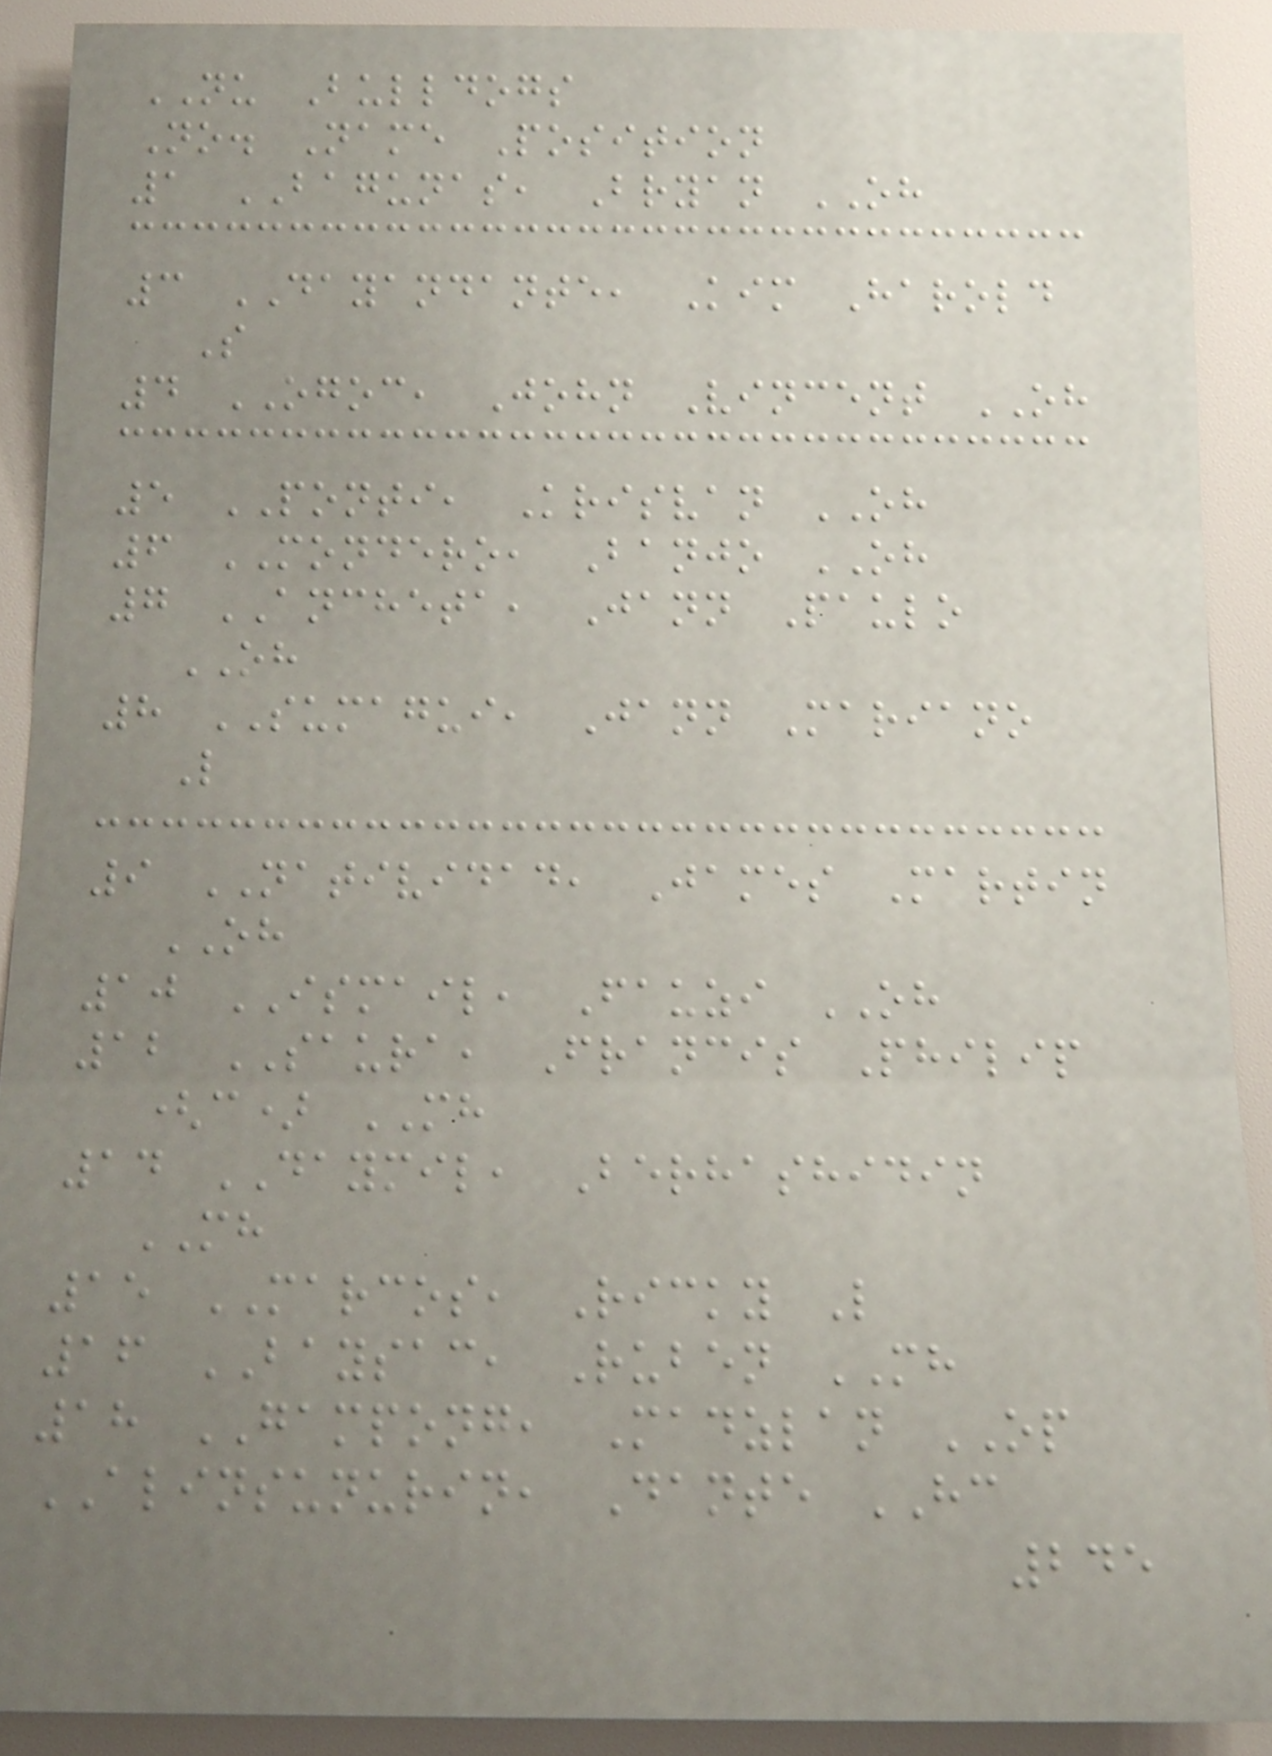NU Bulldogs
No. Name Position
1 BAGUNAS, Bryan OH
3 DAYANDANTE, Kim Harold
S
4 OGOC, John Vincent OH
5 PONTI, Krisvan OH
6 MONDERO, Banjo OH
7 ANCHETA, Jann Paulo
OH
8 SUMAGUI, Jann Mariano
L
9 NATIVIDAD, James Martin
OH
10 ISMAIL, Fauzi OH
12 SAURA, Francis Philip
(c) MH
14 DAYMIL, Berhashidin
MH
15 MARCOS, Ricky L
16 BAYSAC, Ruben MH
18 GAMPONG, Madzlan OP
ALINSUNURIN, Dante HC
245
